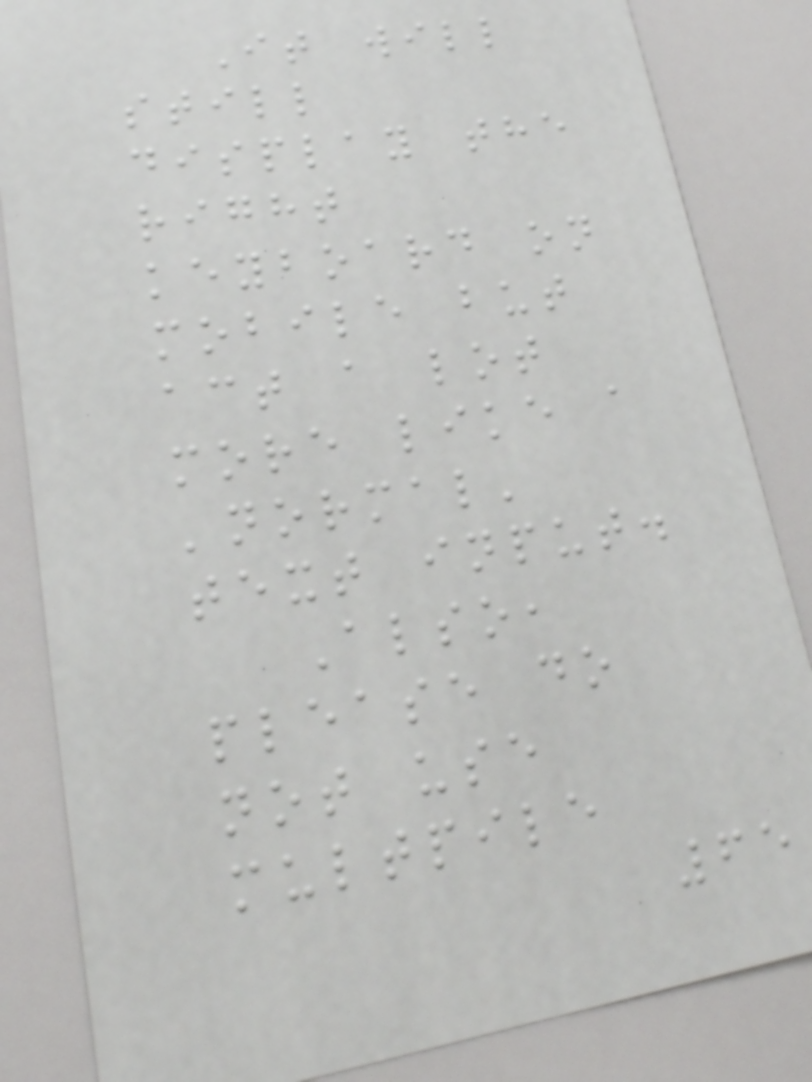It will
still
display the
right
keyboard on
mobile but
act a lot
more like a
'normal'
text input.
Also,
please do
not use
multpile
65
